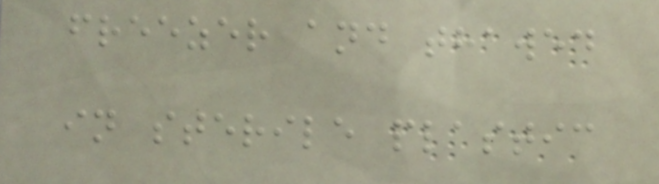freezer and thawed
in sterile plastic
